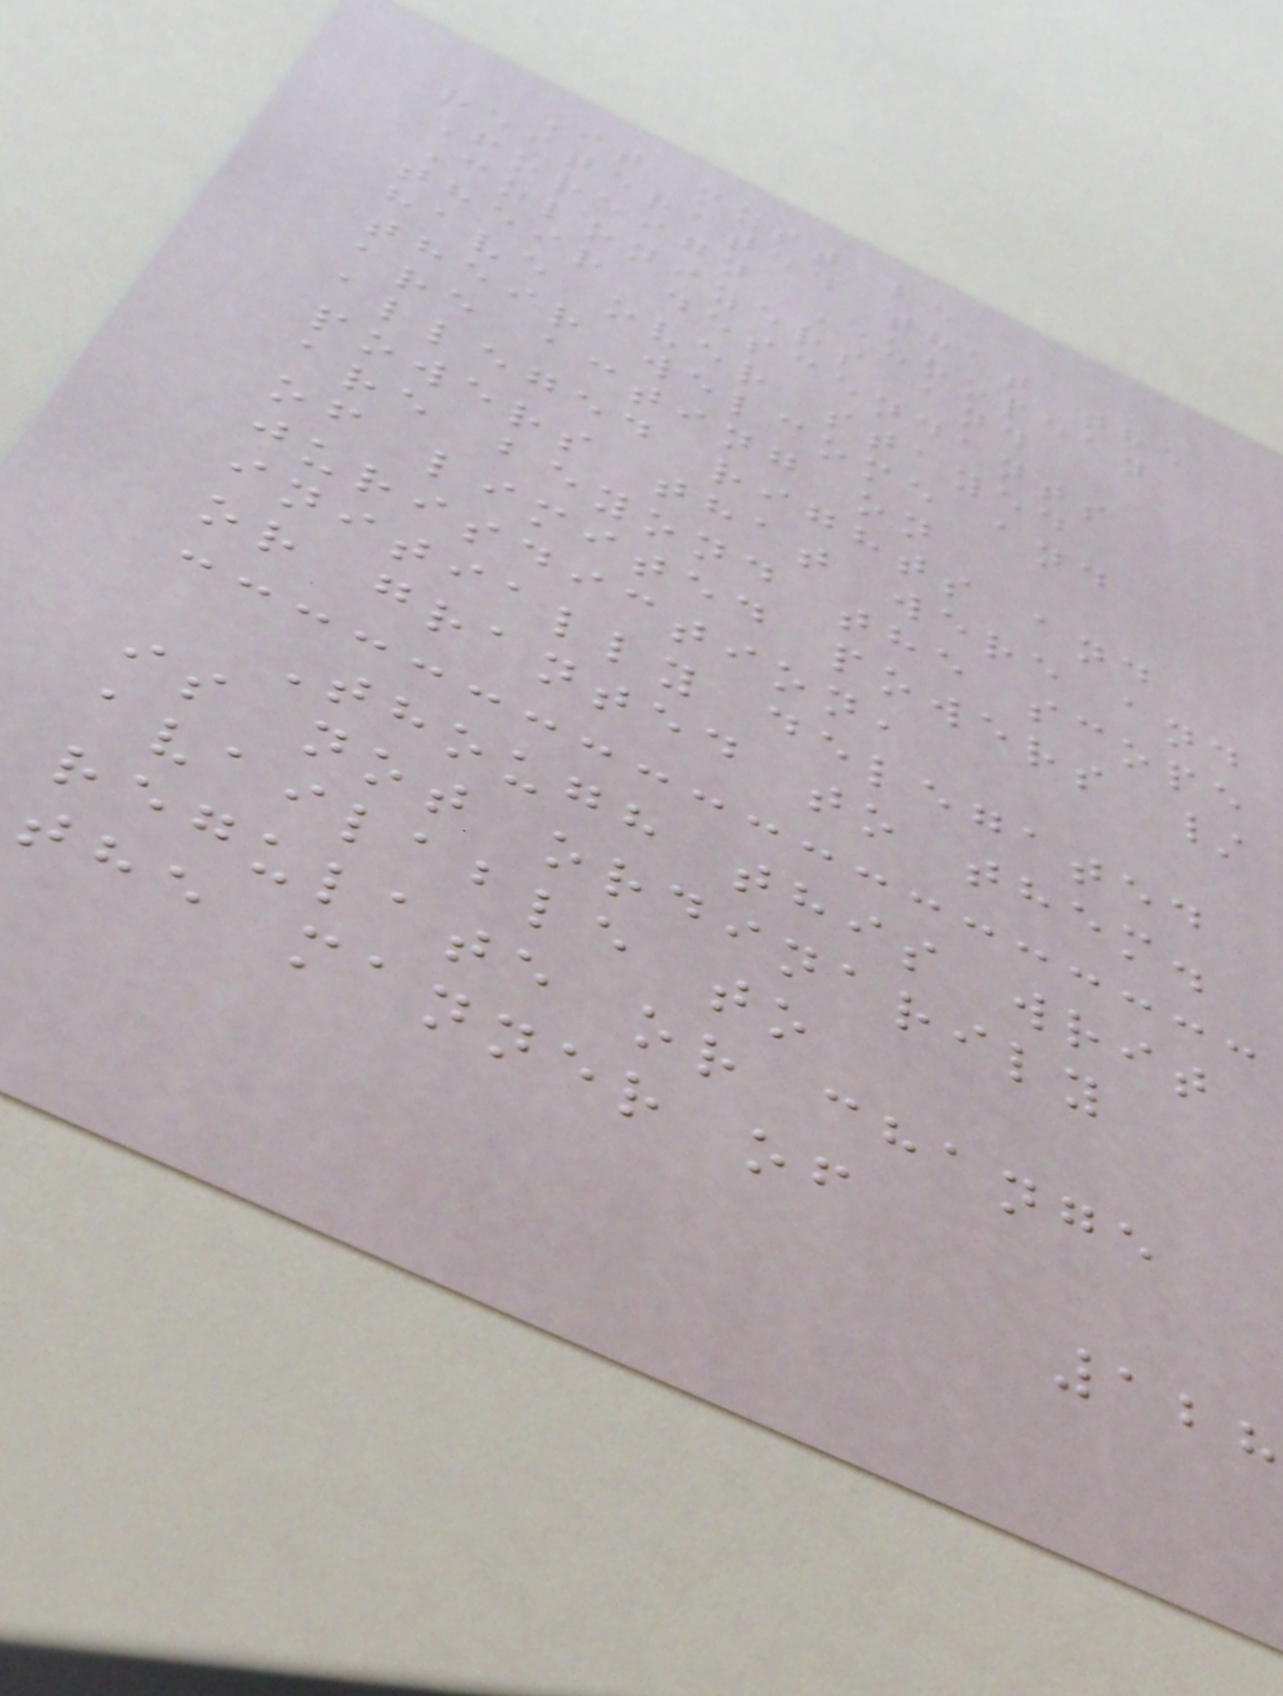It must be
reiterated that the
Foreign European
Colonizers and
their descendants
have over stayed
their welcome and
are acting on
alleged rights and
powers that were and
are beyond the scope
of limited powers /
jurisdiction,
initially delegated
or granted to them.
Though this writ
is not ordinarily
available to
regulate or change
the manner of
128
